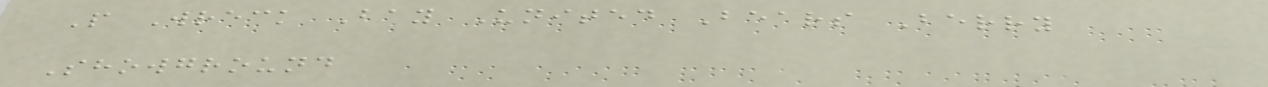P Wreck Bay United Bears Berry
Showground
